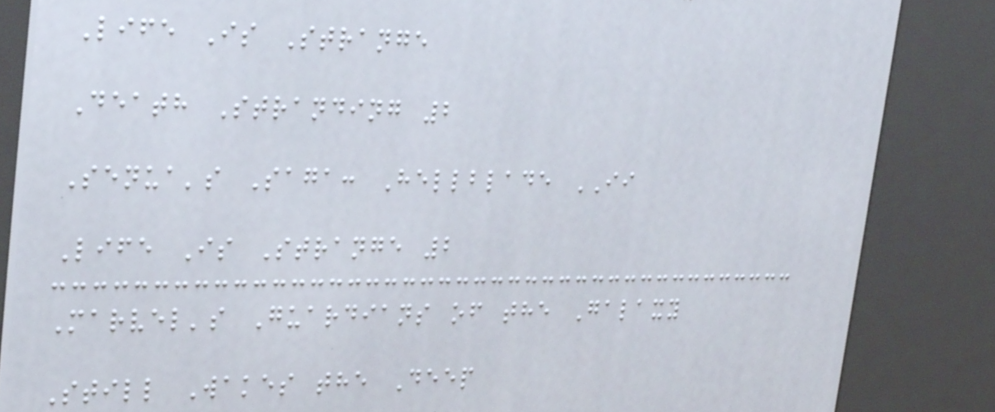Life Is Strange
Death Stranding 2
Senua's Saga: Hellblade II
Life Is Strange 2
Marvel's Guardians of the Galaxy
Still Wakes the Deep
